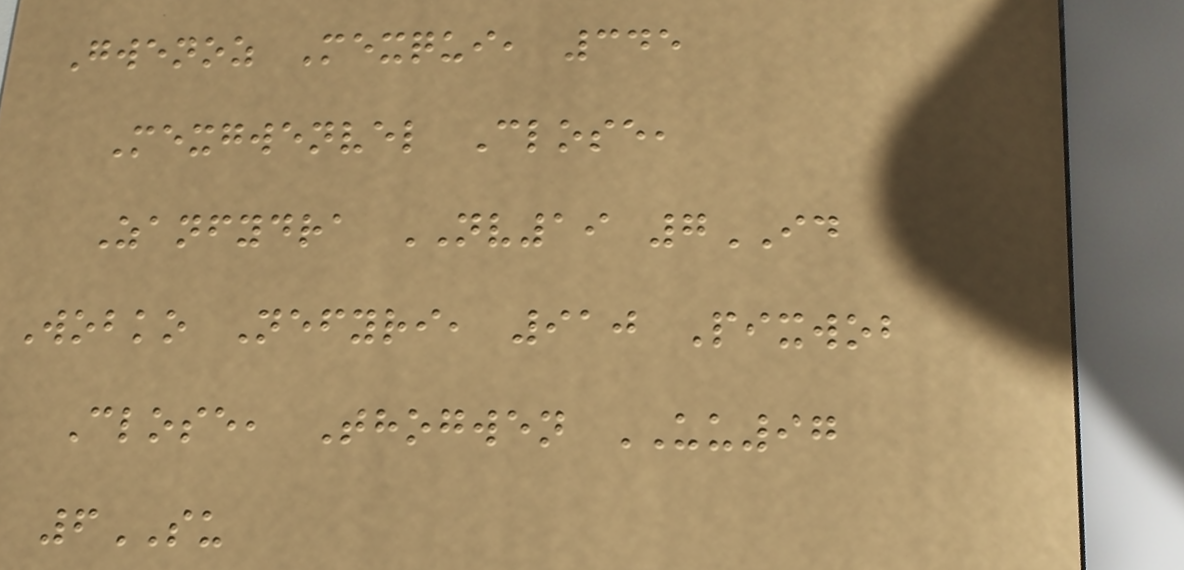Gwenoz Mexqui, 345
Mexgwenvel Close,
Zanfydra NV19 7ID
Wobko Nefyri, 910 Pixwob
Close, Thogwen UU97
6SU
